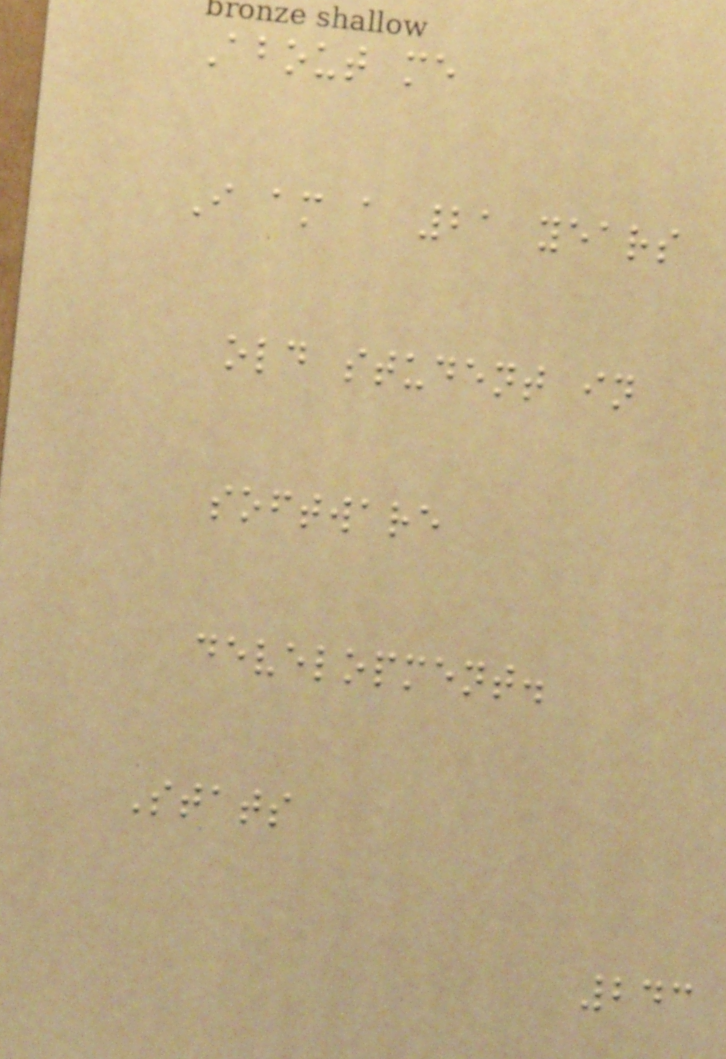About me
I am a 21 years
old student in
software
development.
Stats
243
